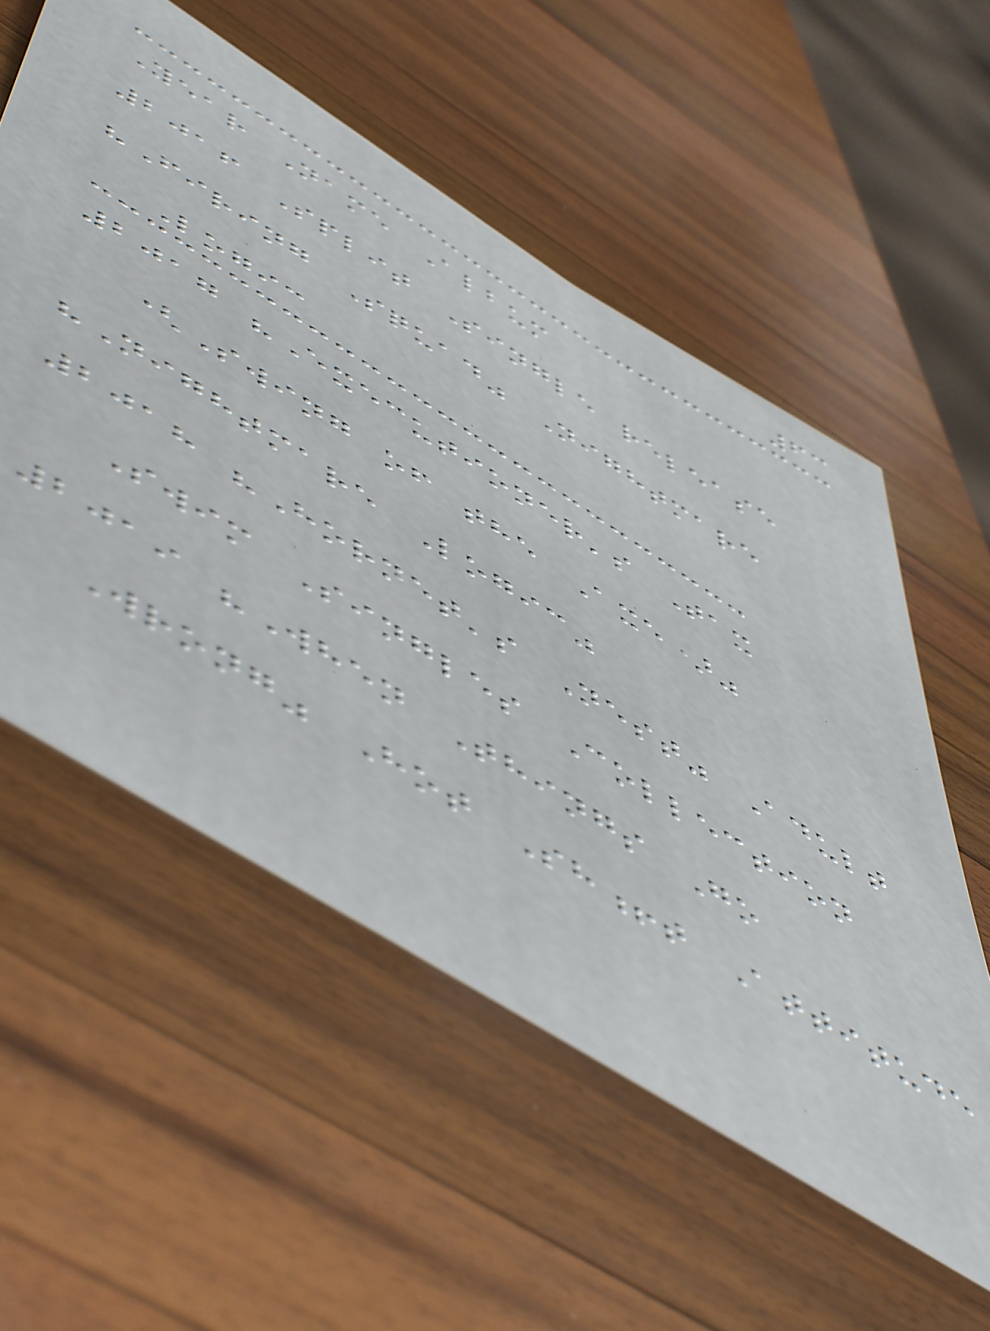63
Year Name Album
2016 Split Single release
"Firing Squad" Nightmare
Logic
2017 "Executioner's Tax
(Swing of the Axe)"
"Nightmare Logic"
2018 "Hornet's Nest" Adult
Swim Singles Collection
2019 "When Things Go
Wrong" Hot Sh!t Attitude
